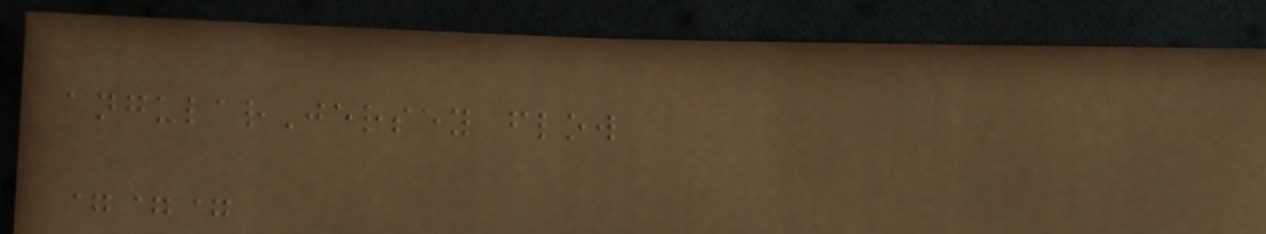angularJersey flow
===
